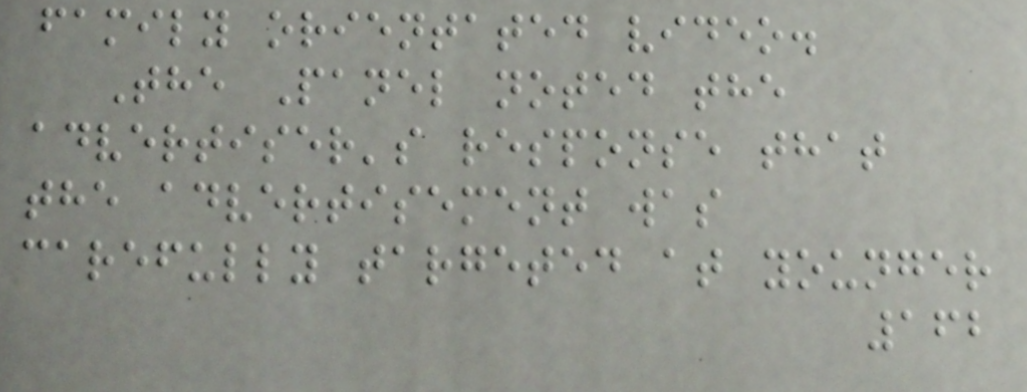family orientated video.
The Panel noted the
advertiser's response that
the advertisement was
carefully targeted at younger
162
